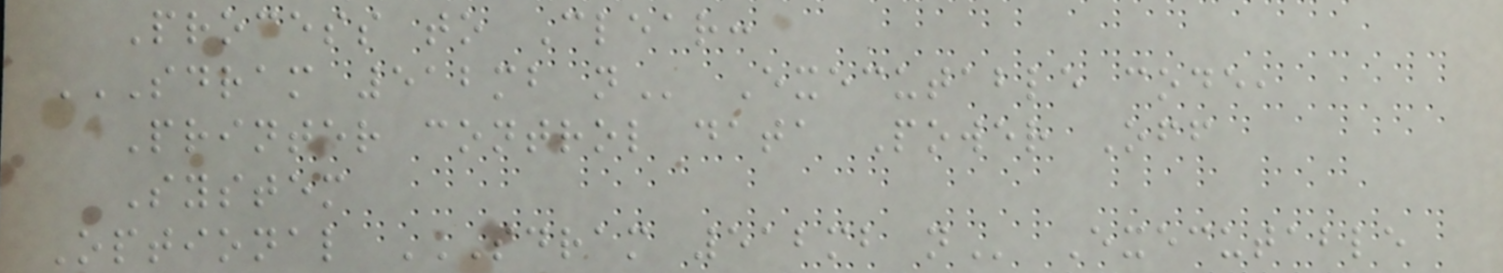Process to Clear:
SDRAM 512MB N Executable code,
Printer control data Power Off
System
Optional SDRAM 512MB N Executable
